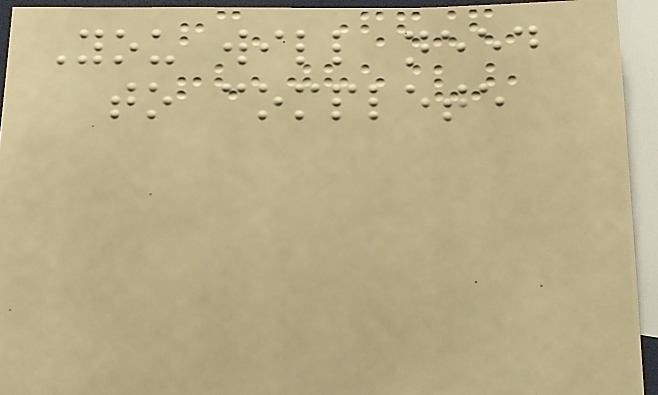You will need
to complete
